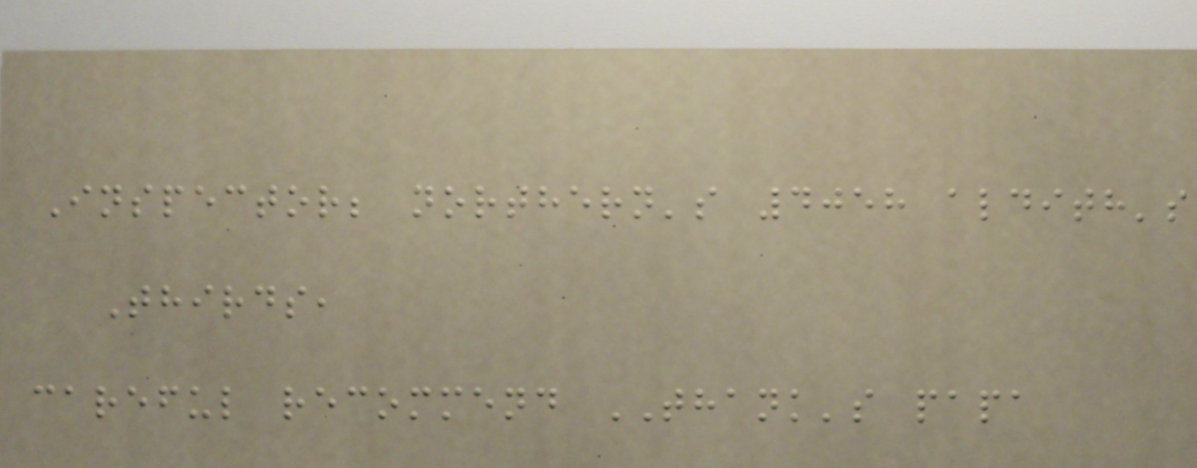Inspector; northern's 4058 aldith's
Thirds,
careful recommend THANK's papa
